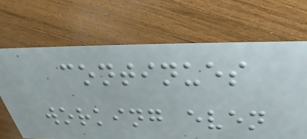continues
working even
